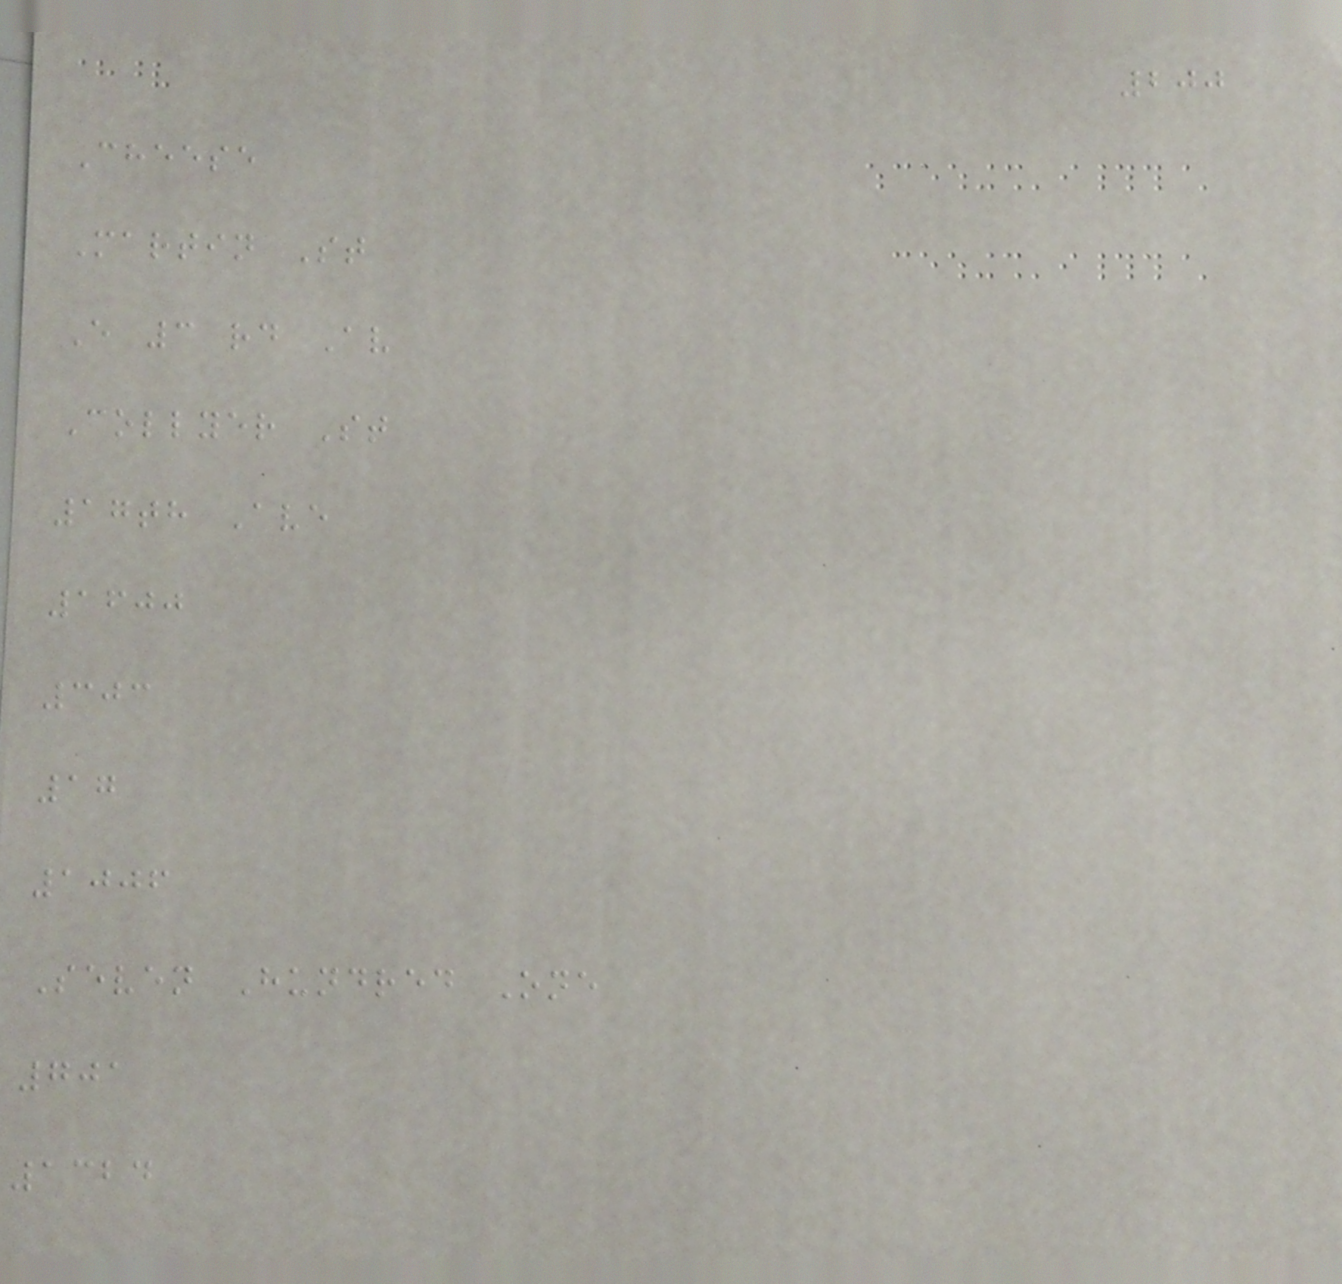200
Cheese
Martin St
E 3 rd Av
Collyer St
17th Ave
1600
303
17
1006
Seven Hundred One
701
1324
